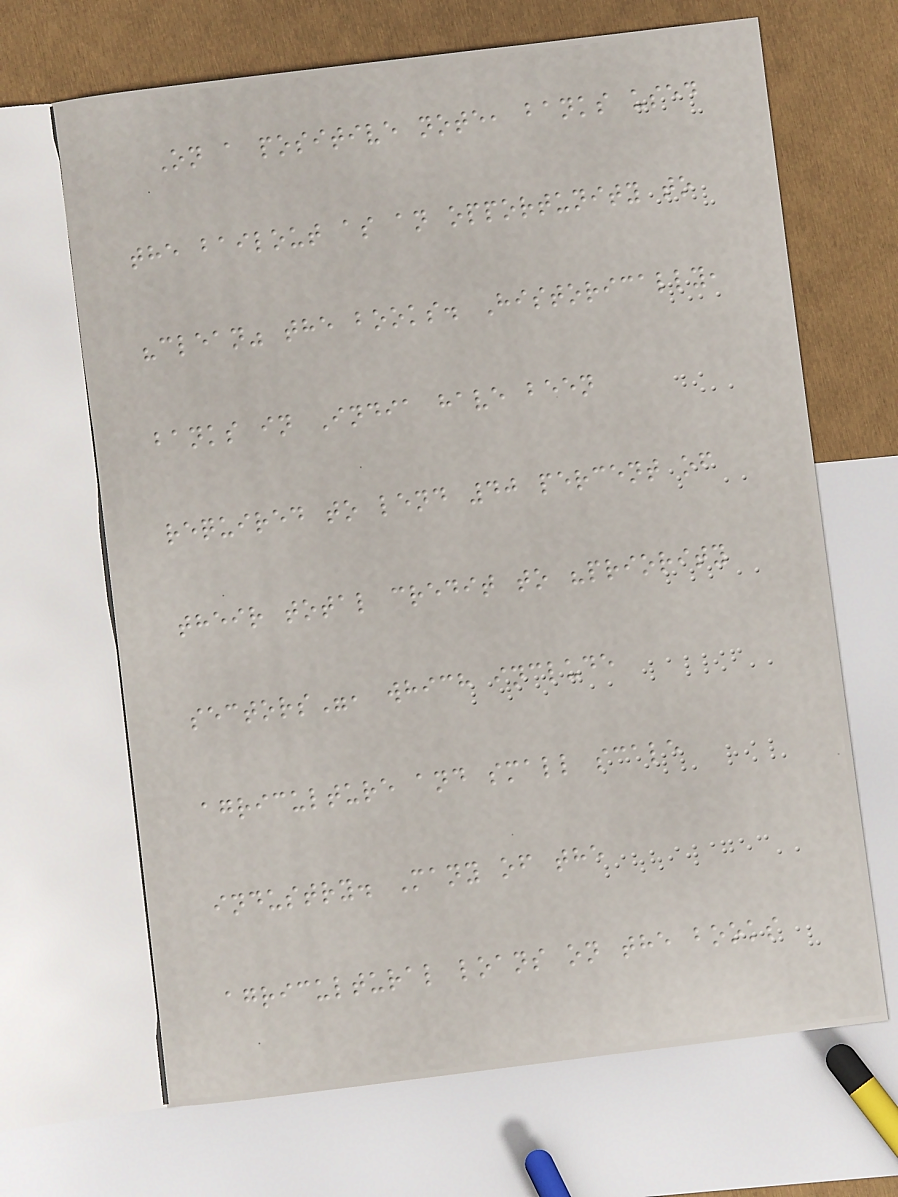On a positive note, banks used
the bailout as an opportunity to
"clean" the books. Historically,
banks in India have been
required to lend 40 percent of
their total credit to "priority
sectors", which include
agriculture and small scale
industry. Many of the
agricultural loans on the books
